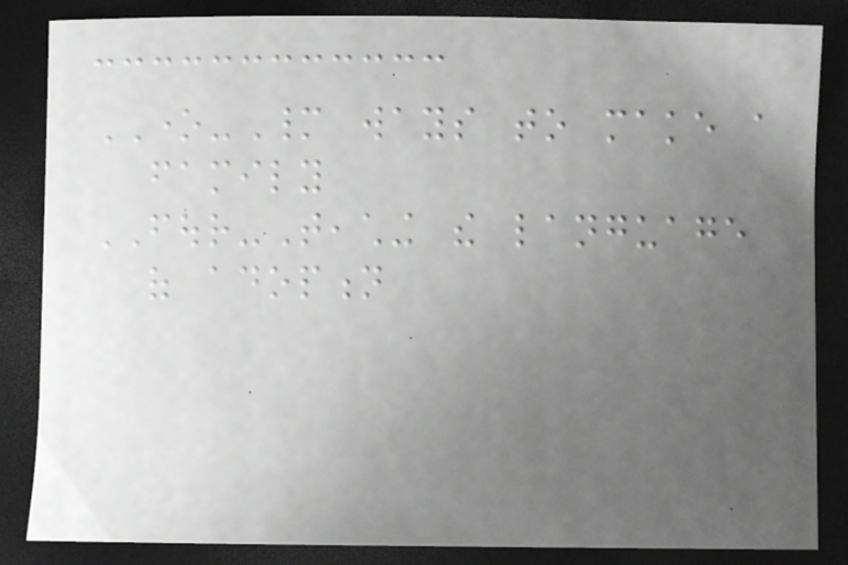ONE-Many ways to make a
family
FOUR-Teaching the language
of adoption
